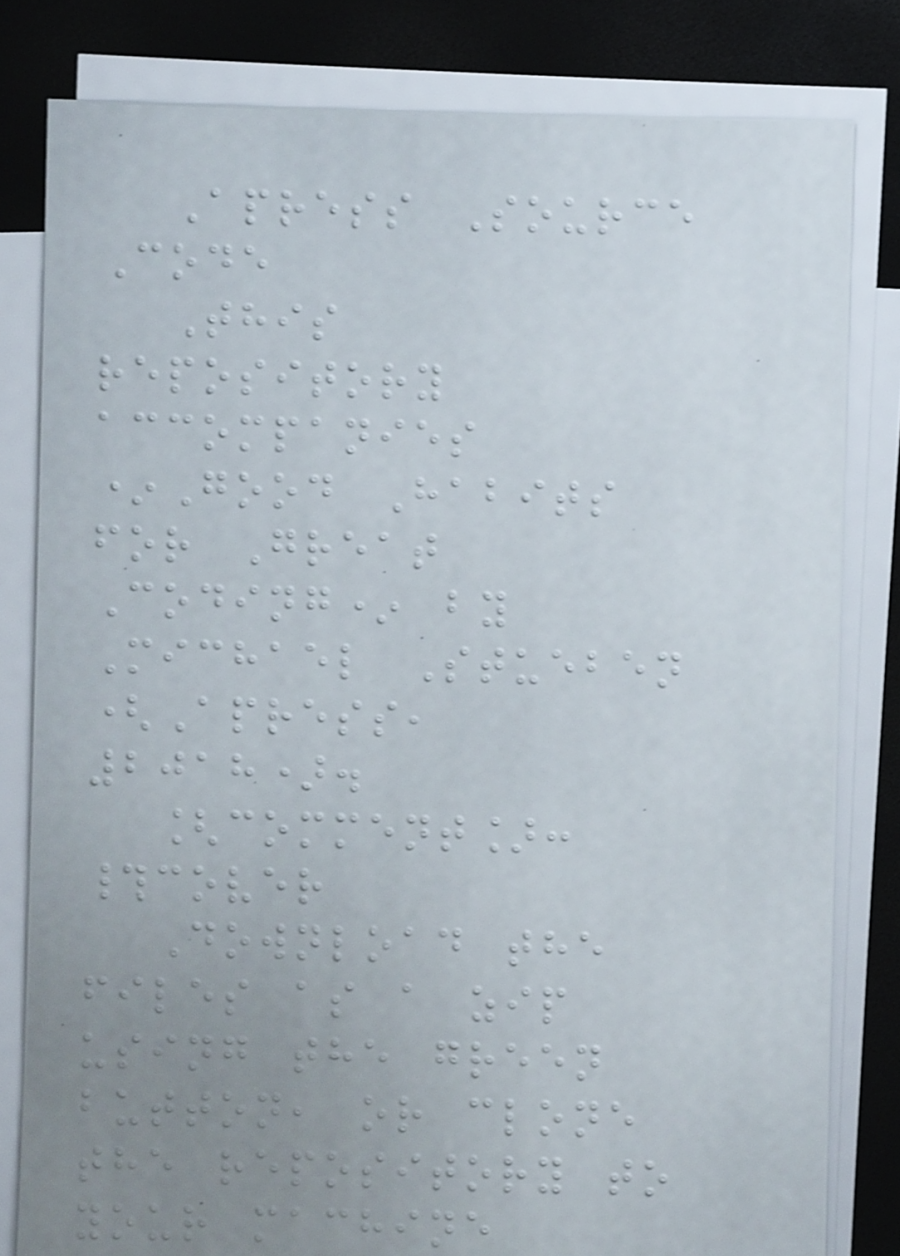Apress Source
Code
This
repository
accompanies
*Good Habits
for Great
Coding* by
Michael Stueben
(Apress,
2018).
[comment]:
#cover
Download the
files as a zip
using the green
button, or clone
the repository to
your machine
